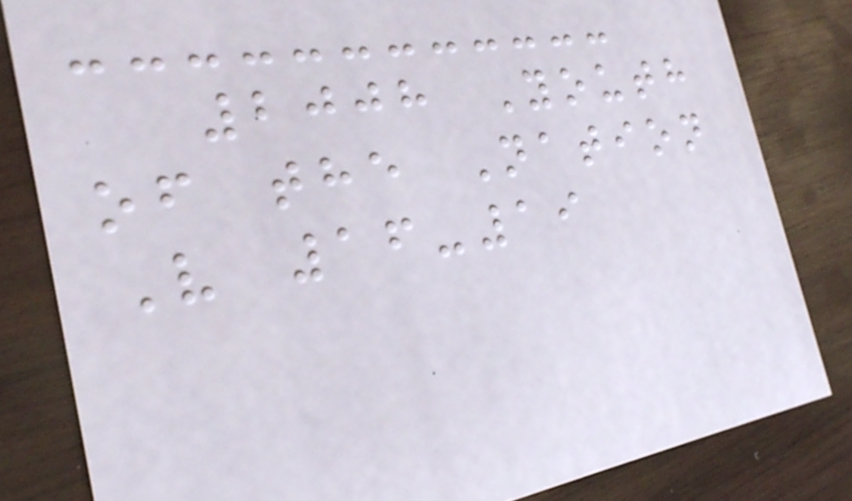2008 Youth
of the Nation
V 16-19
